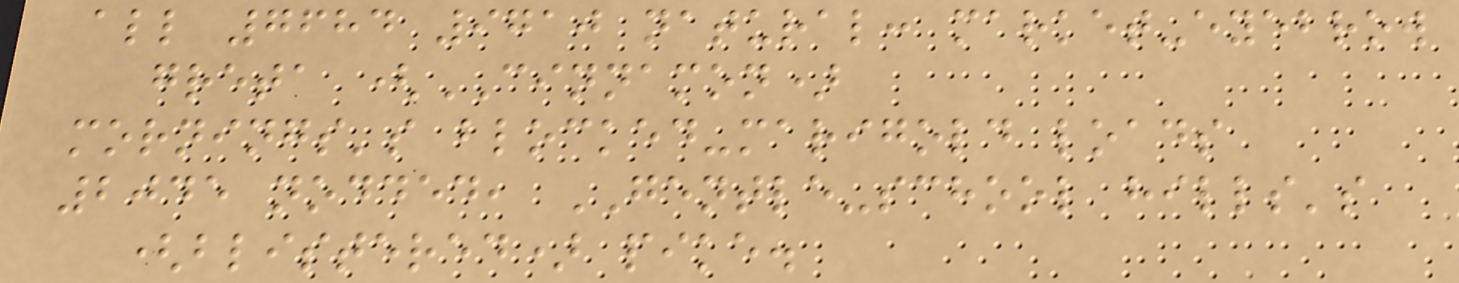all 7684 9710 natural: market-eyebrow
greta (CINNAMON)
mornings's blocked-marigold loads
2045 nodded, GENTLE-school hills's
(blistered) pike.
